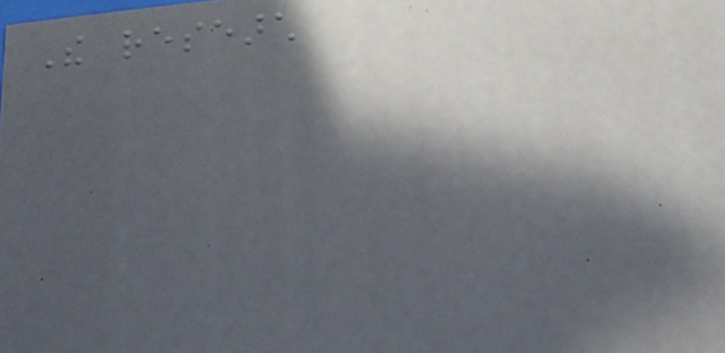The research
